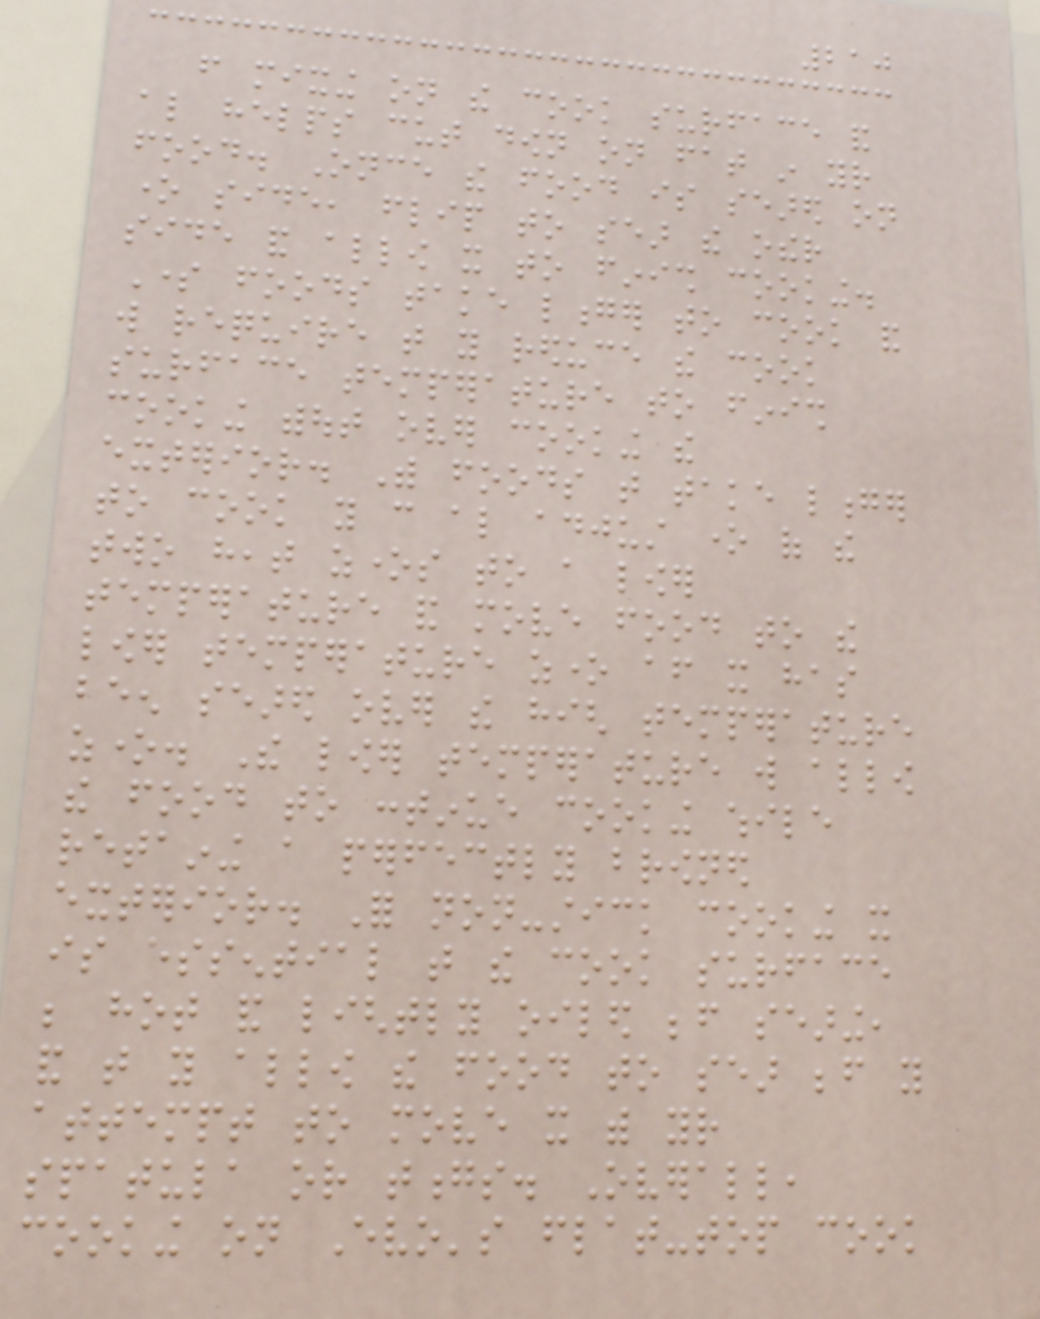210
from mixing on the cook surface and
also helps cut down on fat in your
food. Once the food is seared on
one side, flip to sear the other
side and allow it to finish cooking.
Some foods take longer to cook and
will require that you reduce the cook
surface temperature to finish
cooking without over cooking the
exterior. With foods that take longer
to cook you can also adjust one of the
two heat zones to a lower
temperature and move food to the
lower temperature zone after it has
been seared over the high temperature
zone. The lower temperature will allow
the food to continue cooking while
retaining a perfectly browned
exterior. For non-stick cooking it
is essential that the cook surface
be hot and lightly oiled before searing,
and that you allow the food to sear before you
attempt to move it with your
spatula or tongs. Overall,
cooking on Evo's flat-top cook
